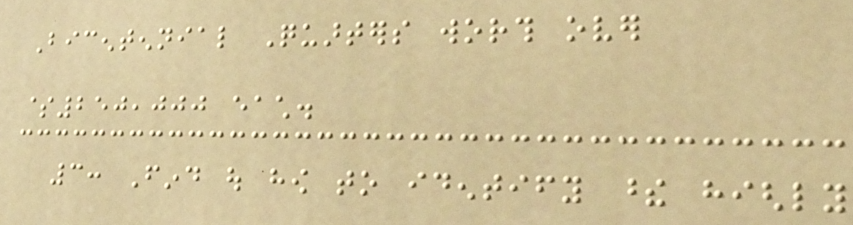Bicentennial Quarters worth over
$250,000 each.
3: Find out how to identify these highly
